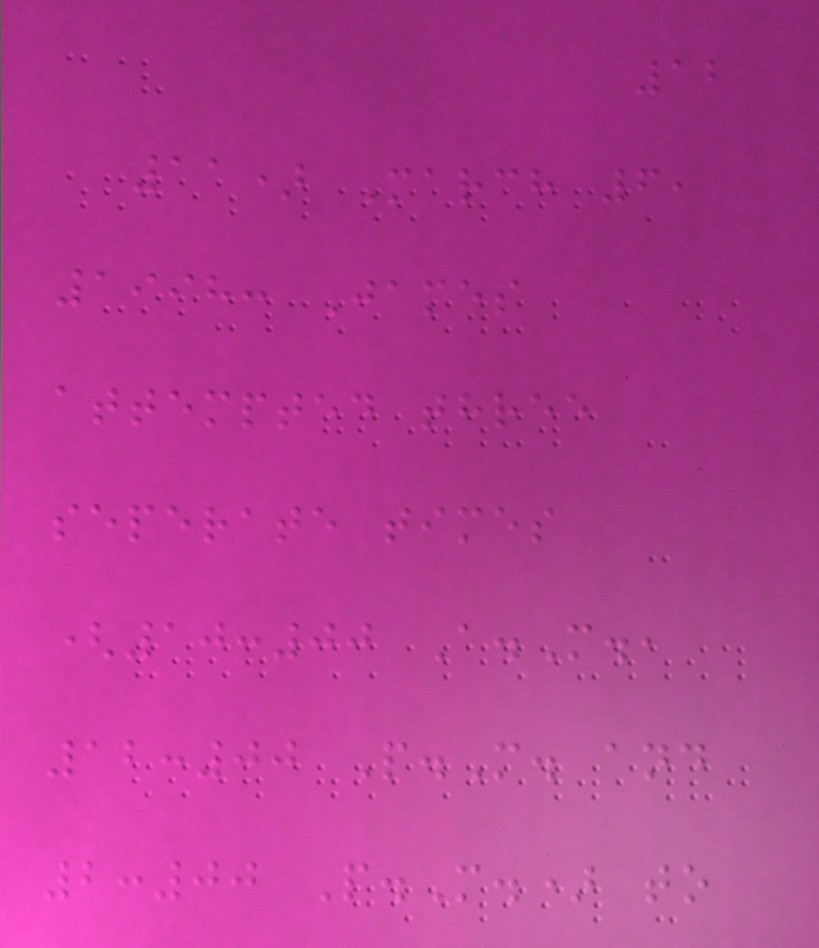12
11) March 6,
1998: James
attempted three
seperate times
(10:00 A.M.,
12:00 P.M. and
2:00 P.M.) to
